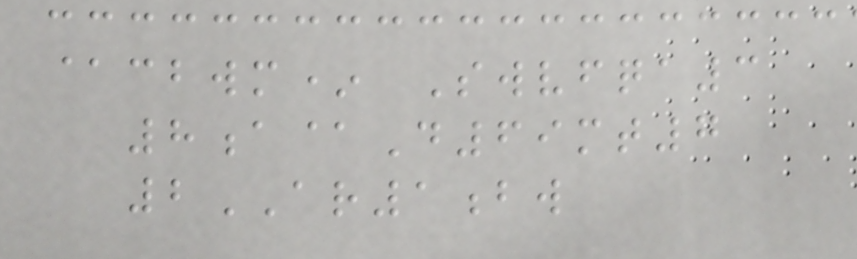@cbwm* Swvfqa3
8a@D69mt7
2AR1bw
